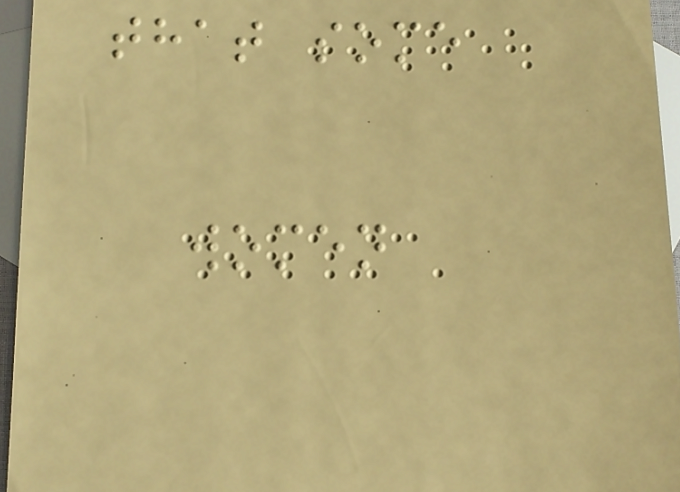that some
women
